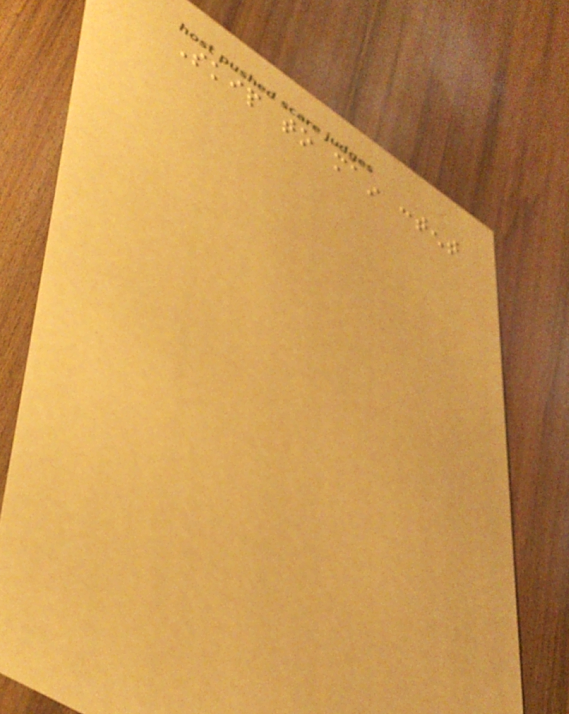Skip to main content
